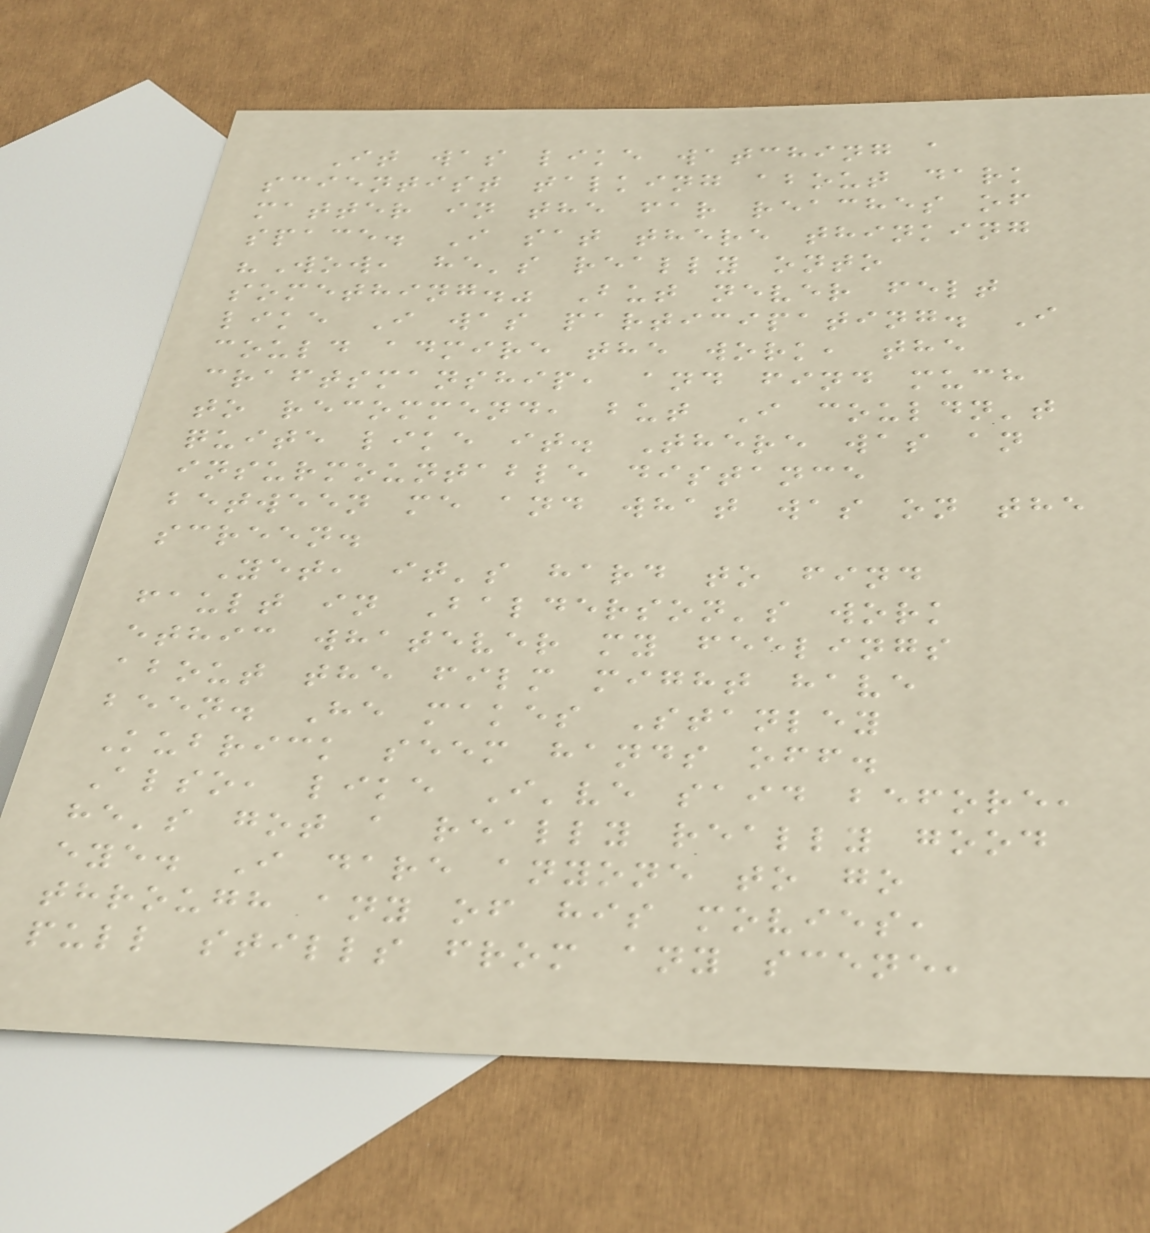It was like watching a
scientist talking about dark
matter in the far reaches of
space. I sat there thinking
"Wow, he's really onto
something." But never felt
like I was participating. I
could admire the work, the
craftsmanship, and find much
to recommend, but I couldn't
quite like it. There was an
insurmountable distance
between me and what was on the
screen.
Yet, it's hard to find
fault in Balderson's work
ethic whatever my feelings
about the film might have
been. He makes Stanley
Kubrick seem hands off.
Also, like I've said before,
he's got a really really good
eye. I dare anyone to go
through any of his movies,
pull stills from any scene,
